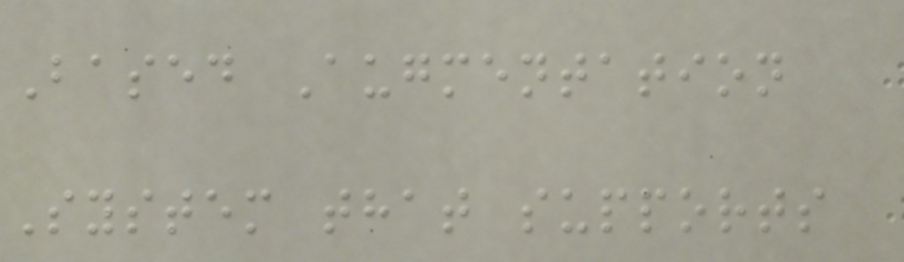Based Augmentation
System that supports
